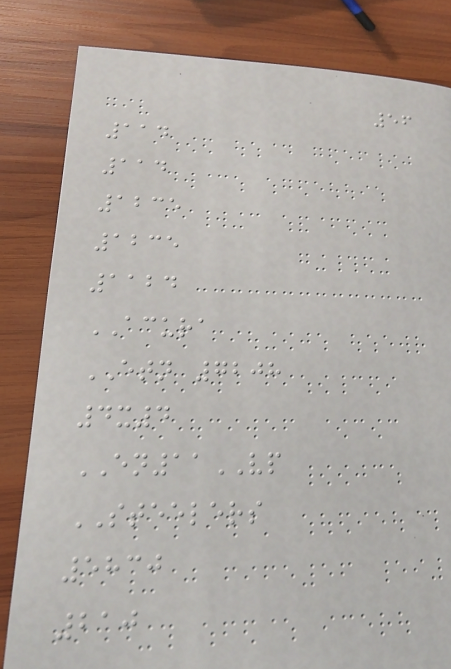56
114
114
1235
1235
1124
ACURA
ETN 7208
4x4
EN11VP
STEELERS
5830
210
